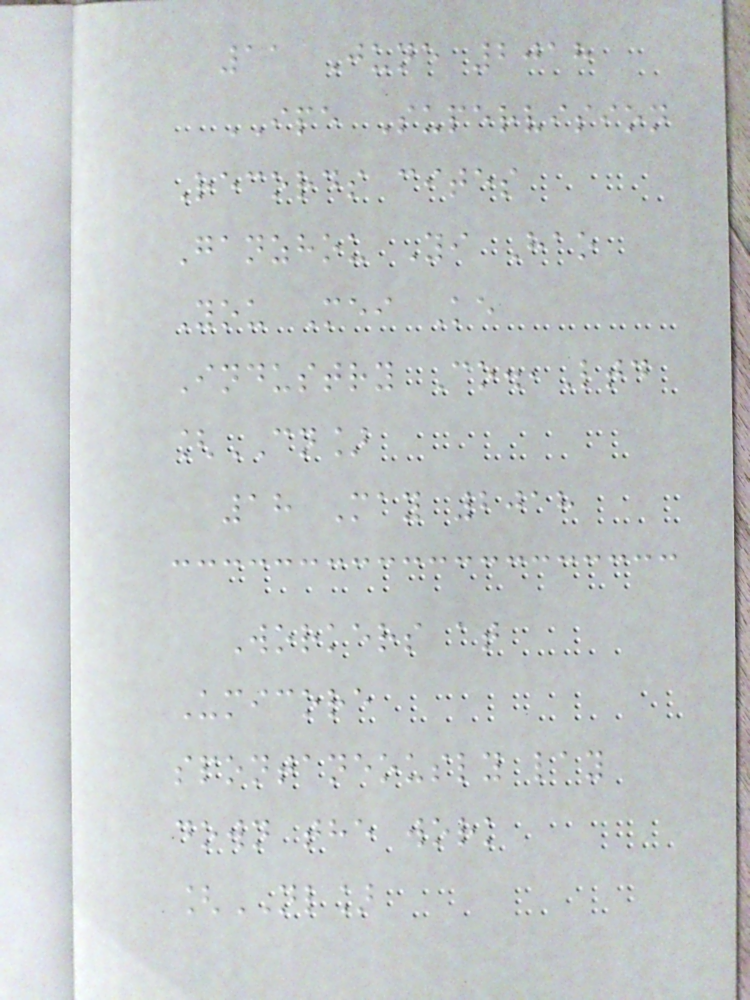11 June 2018
IPE Supervision
Records cites
Ganzhou Yi Hao
You Mei Ke
Industry Co.,Ltd
[CN]
18 May 2018
Workers at
Umicore
spontaneously lay
down the work
[NL]
